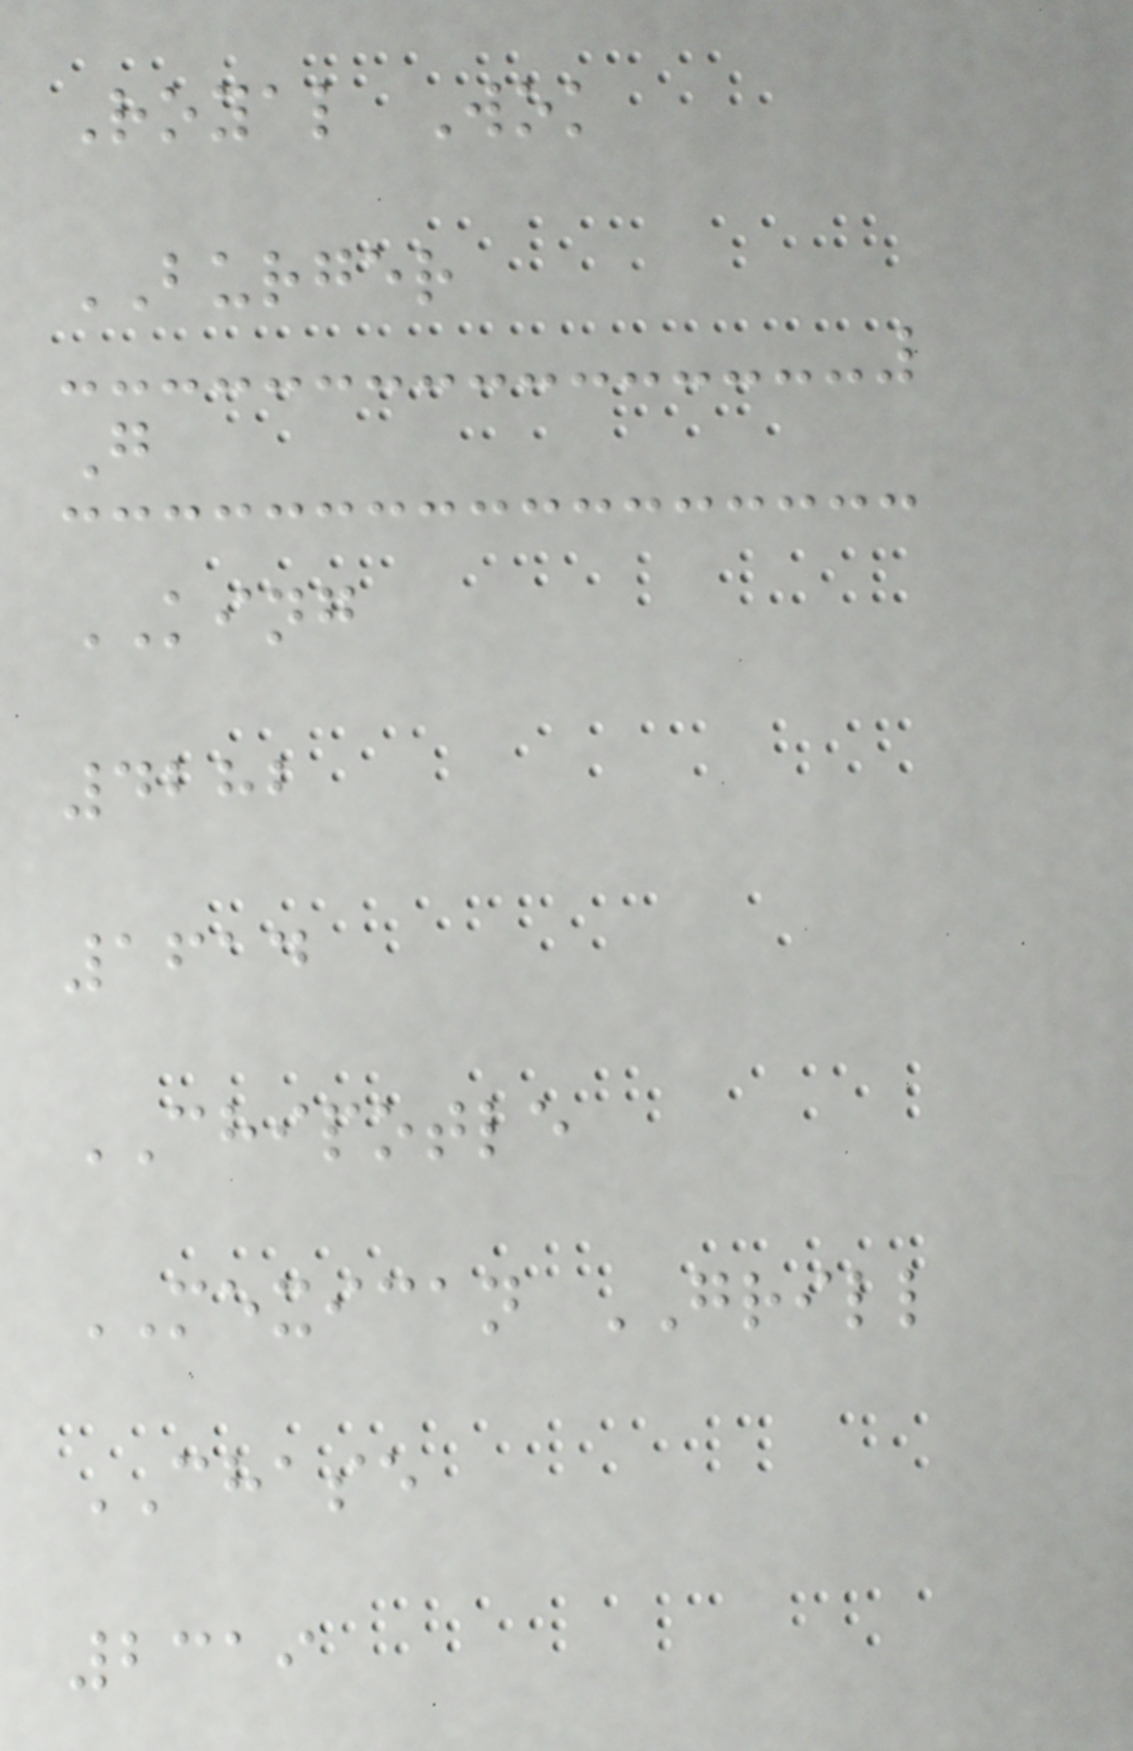Royal Wok
BURGER
G
KING
4282
1614
CHIPOTLE
MEXICAN GRILL
CHASE
2319
